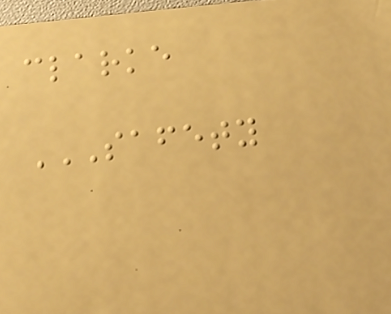clarke
SAFETY
